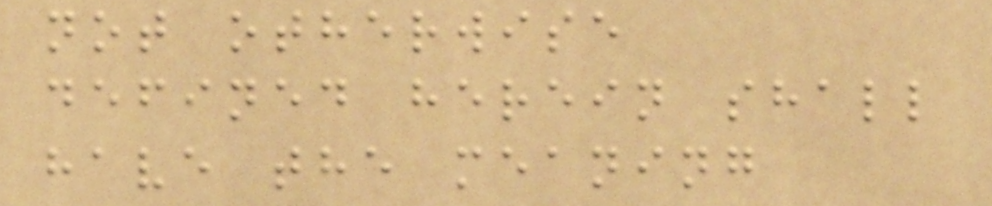not otherwise
defined herein shall
have the meaning
